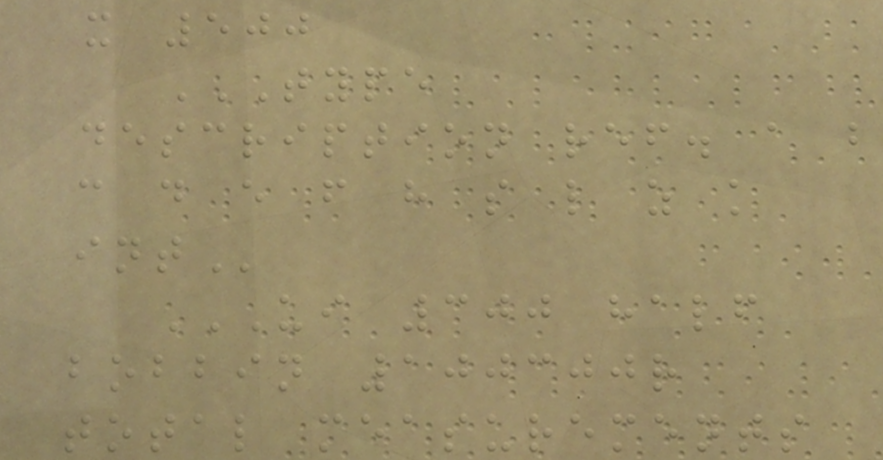x 500
TYPE
DESCRIPTION REF. A B
C D E F H S L Z K
INT
UI 300 HALF
BOBBIN 100300R
TOTAL MEASUREMENTS
